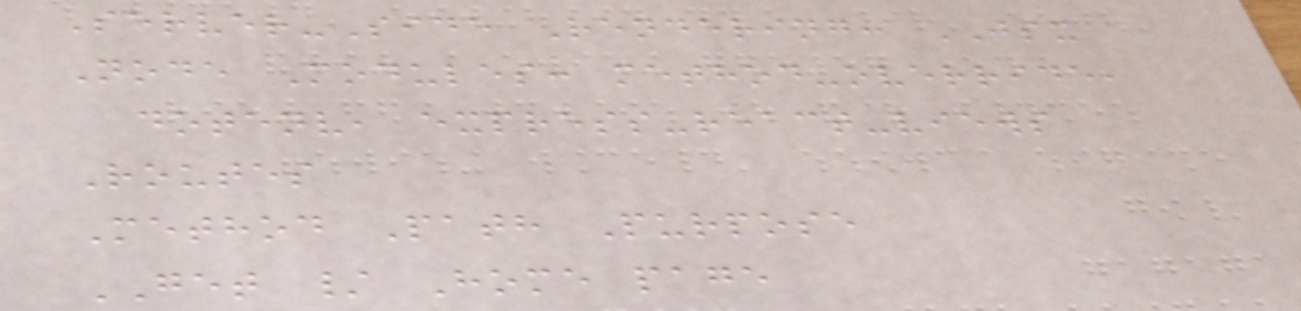Server-Side Rendering: JSX
Node Modules: method-override,
dotenv, express-react-views
Routes
Method Path Purpose
GET / Home page
